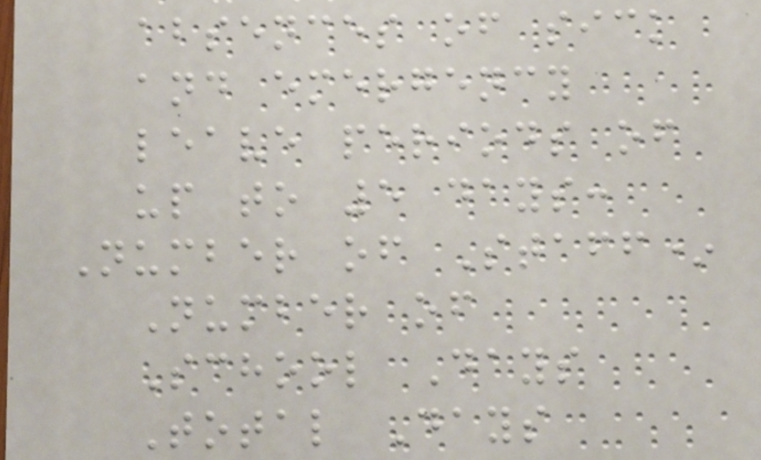absences of sick
and emergency
leave periods of
up to 5 days:
Number of Staff*
Number of
School Days
Total Days
